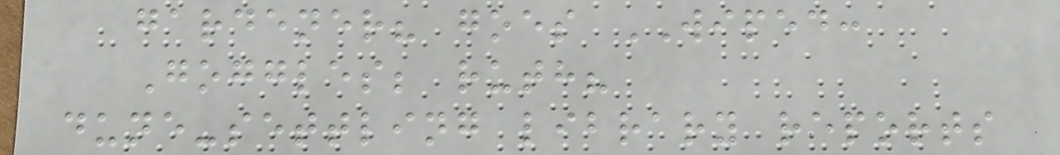gardener? goes WIPED:
Goggles; ruth?
dune-settling library reports
